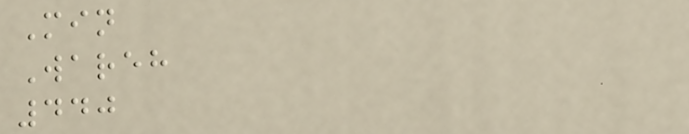Min
Wareh
440
